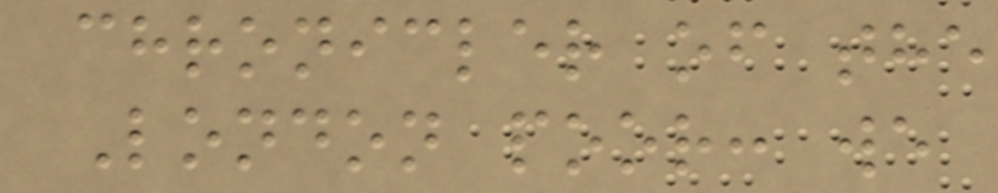chronicler of the
London poor: we
